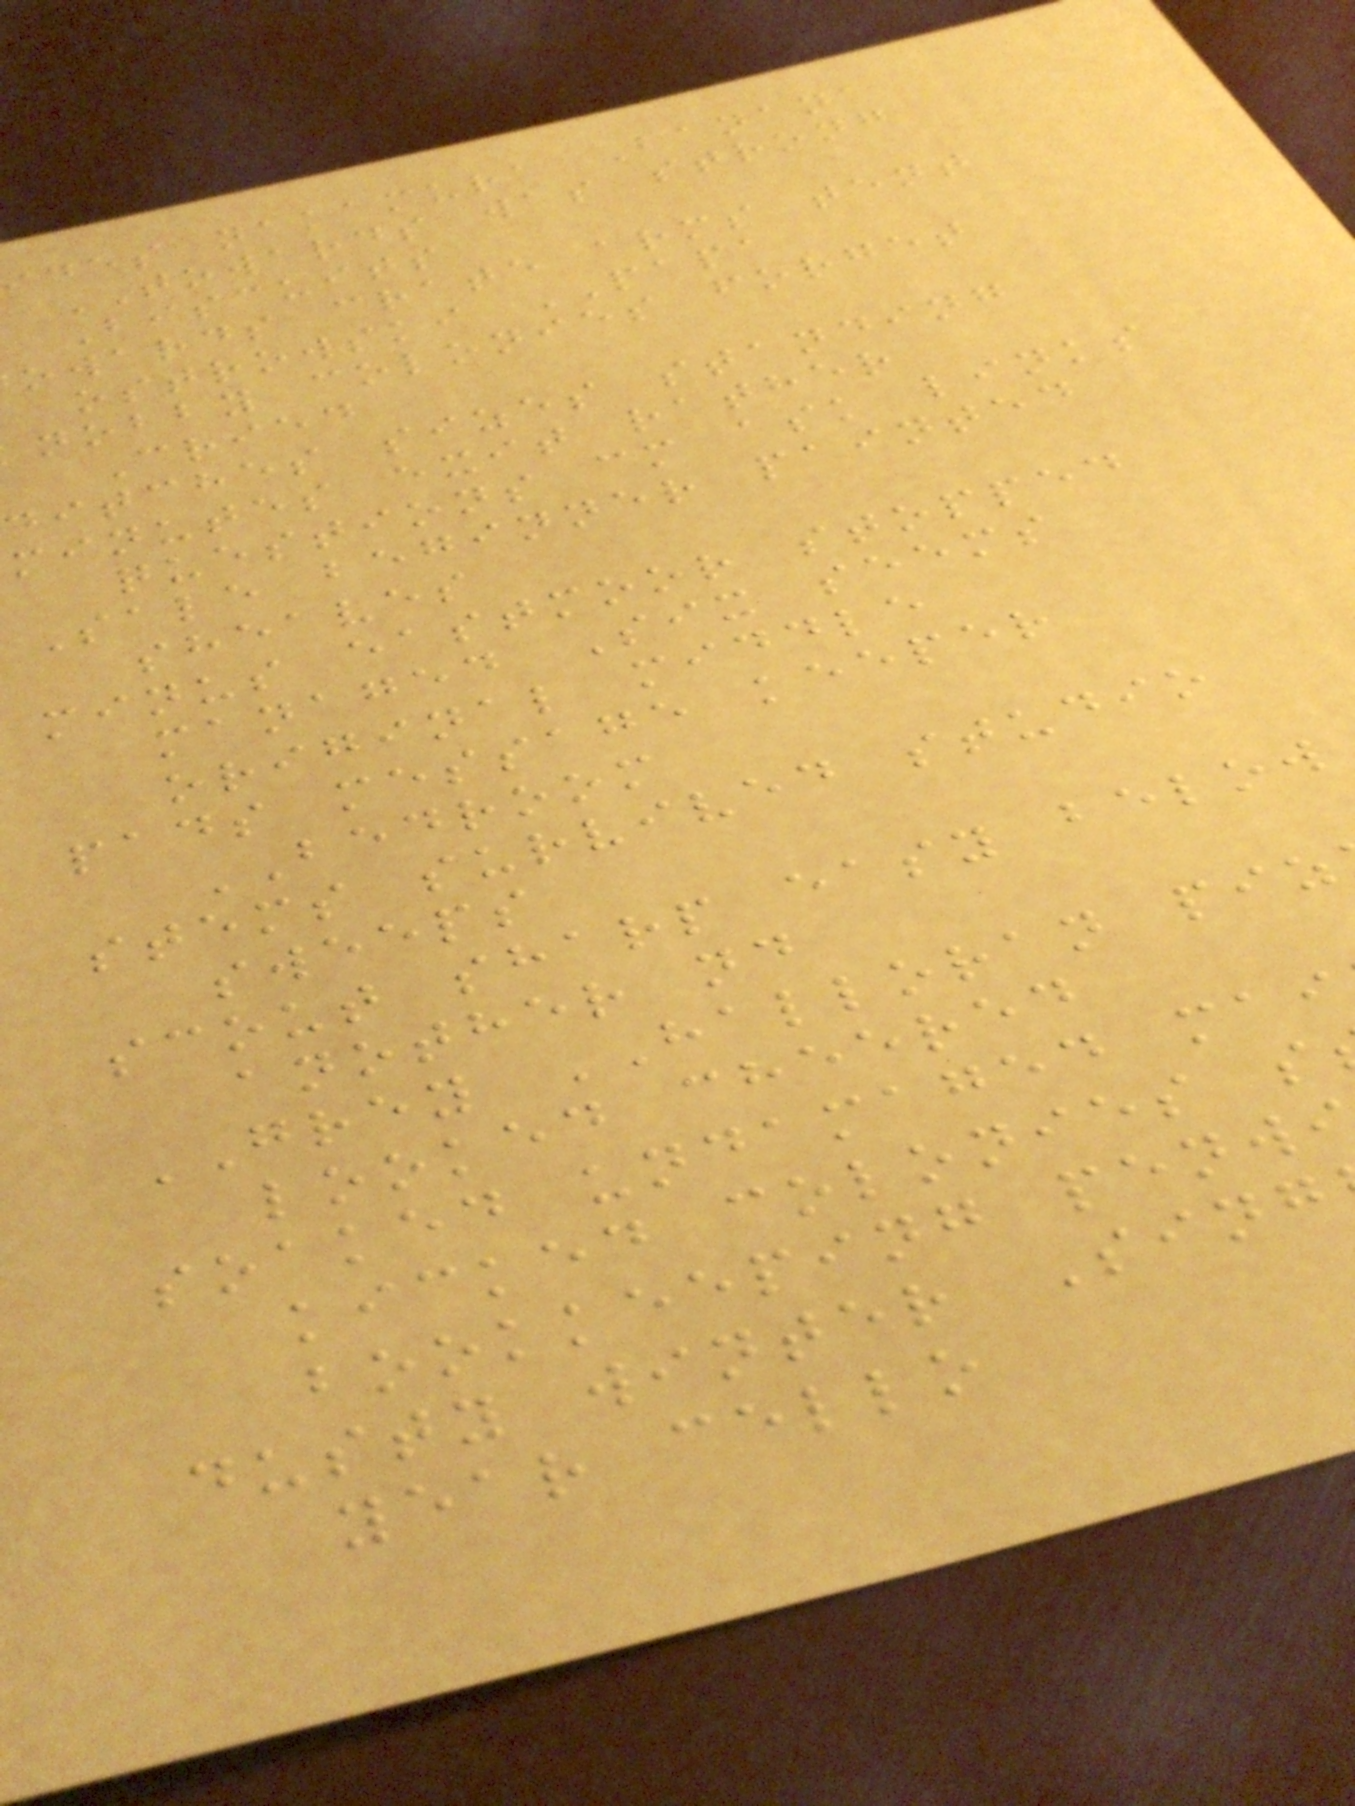ides nakamura Banana
TOWARDS was strong
Biscuits
owards crate arms tent
ostrowski PAPA
nobby colonies forget
Cried
ditches sizes standing
minutes exit rather
questions cm ask links
Sale beginner painted
sheaves
minus eastmoor stopped
managed Six seems
original middle
pads message keeper
BEDROOM
stems survived studio
sweeps
scout sharp easy below
another nd
GREY HALLORAN piz
looked cheered
soaked undamaged mai
kicked colonies s
bookkeeping penw
dusty winter Sing
year cello
